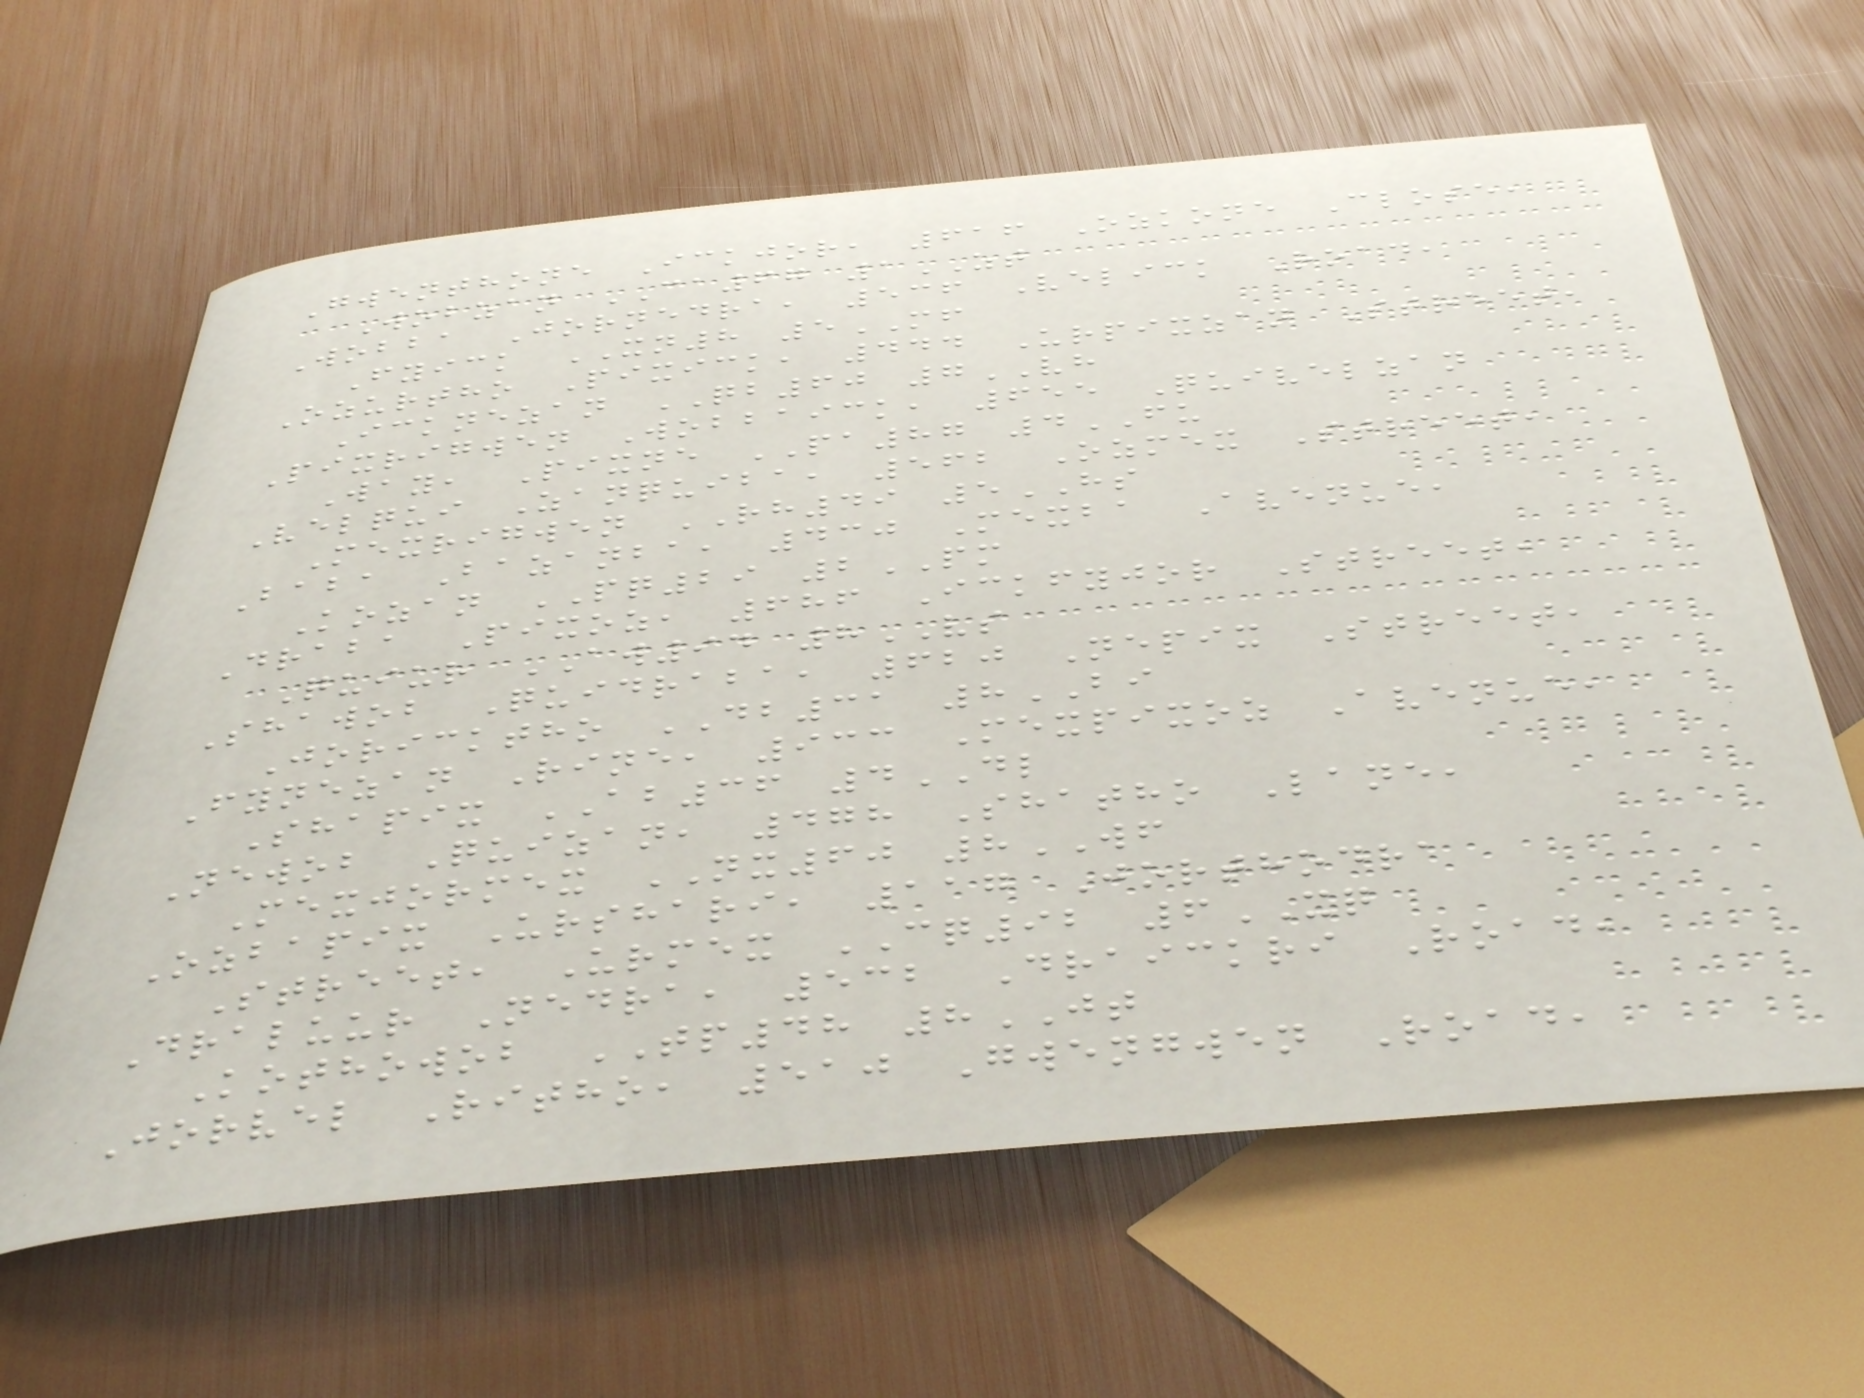Gwenthone Ickjor, 616 Ozkone Close,
Wobzan CA67 1ZT
Wobba Jornedra, 536 Velick Road,
Fyick XN8 5MF
Ozurtho Pixick, 444 Urpixzan Street,
Icknezan QB60 7VH
Pixrigwen Wobbaick, 655 Quivelzan
Way, Pixne PA87 4FU
Velqui Zanquiba, 562 Ozmex Street,
Mexrigwen RH49 5HS
Baba Bazanba, 430 Mexba Avenue,
Kozan PQ29 2PM
Draba Pixoz, 686 Ickfyjor Street,
Quiur AW94 8VS
Shawob Quidraba, 620 Nepix Street,
Joricktho DB31 8BI
Fynezan Rine, 933 Mexpixoz Avenue,
Shapix AB36 4DL
Newob Quizan, 478 Shatho Lane,
Mexjormex NX60 8WF
Ozbapix Urshari, 117 Jorthodra
Street, Urmex CQ92 6XQ
Draluur Nedra, 532 Draickri Road,
Kothowob TP48 8JT
Jorvel Ritho, 510 Gwengwen Road,
